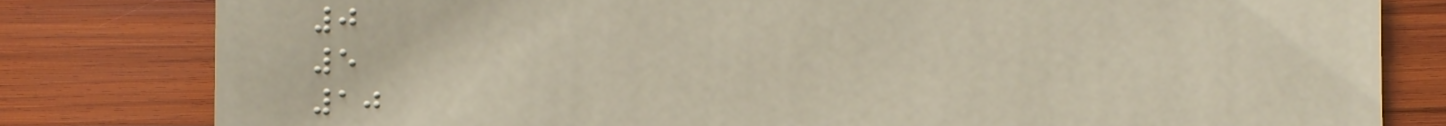0
5
10
